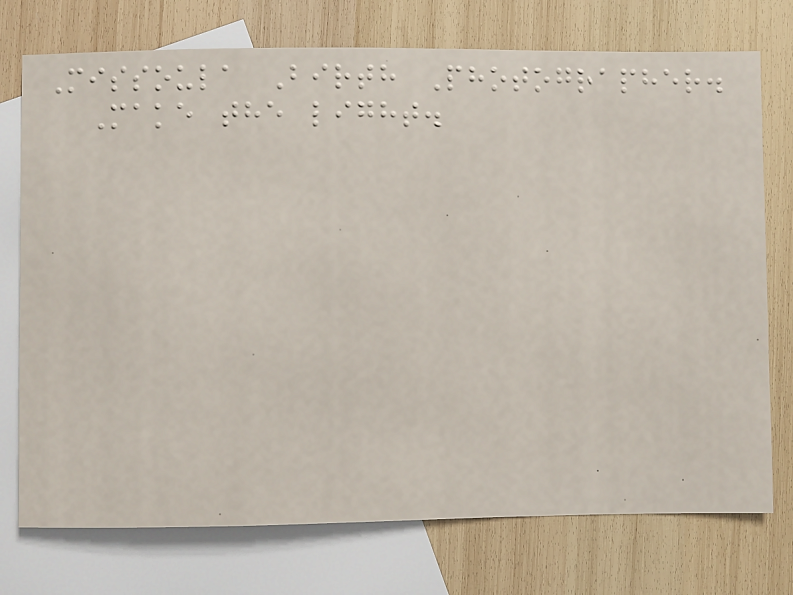Missoula Birth Photographer.
Make the light.
